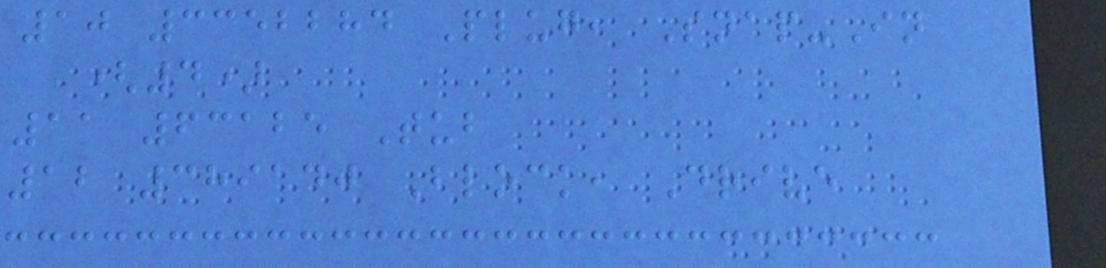10 3352284 Plug, Snap-In
(4)
11 63125 Tub
12 389140 Block, Drive
